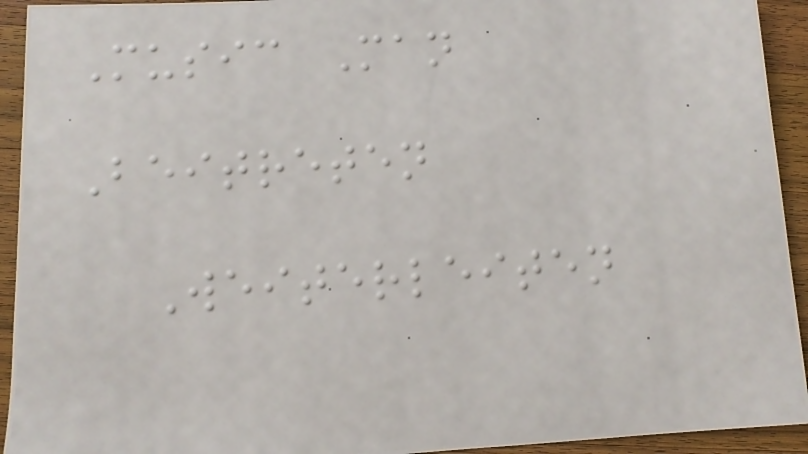Music Man
Beitreten
Weiterleiten
